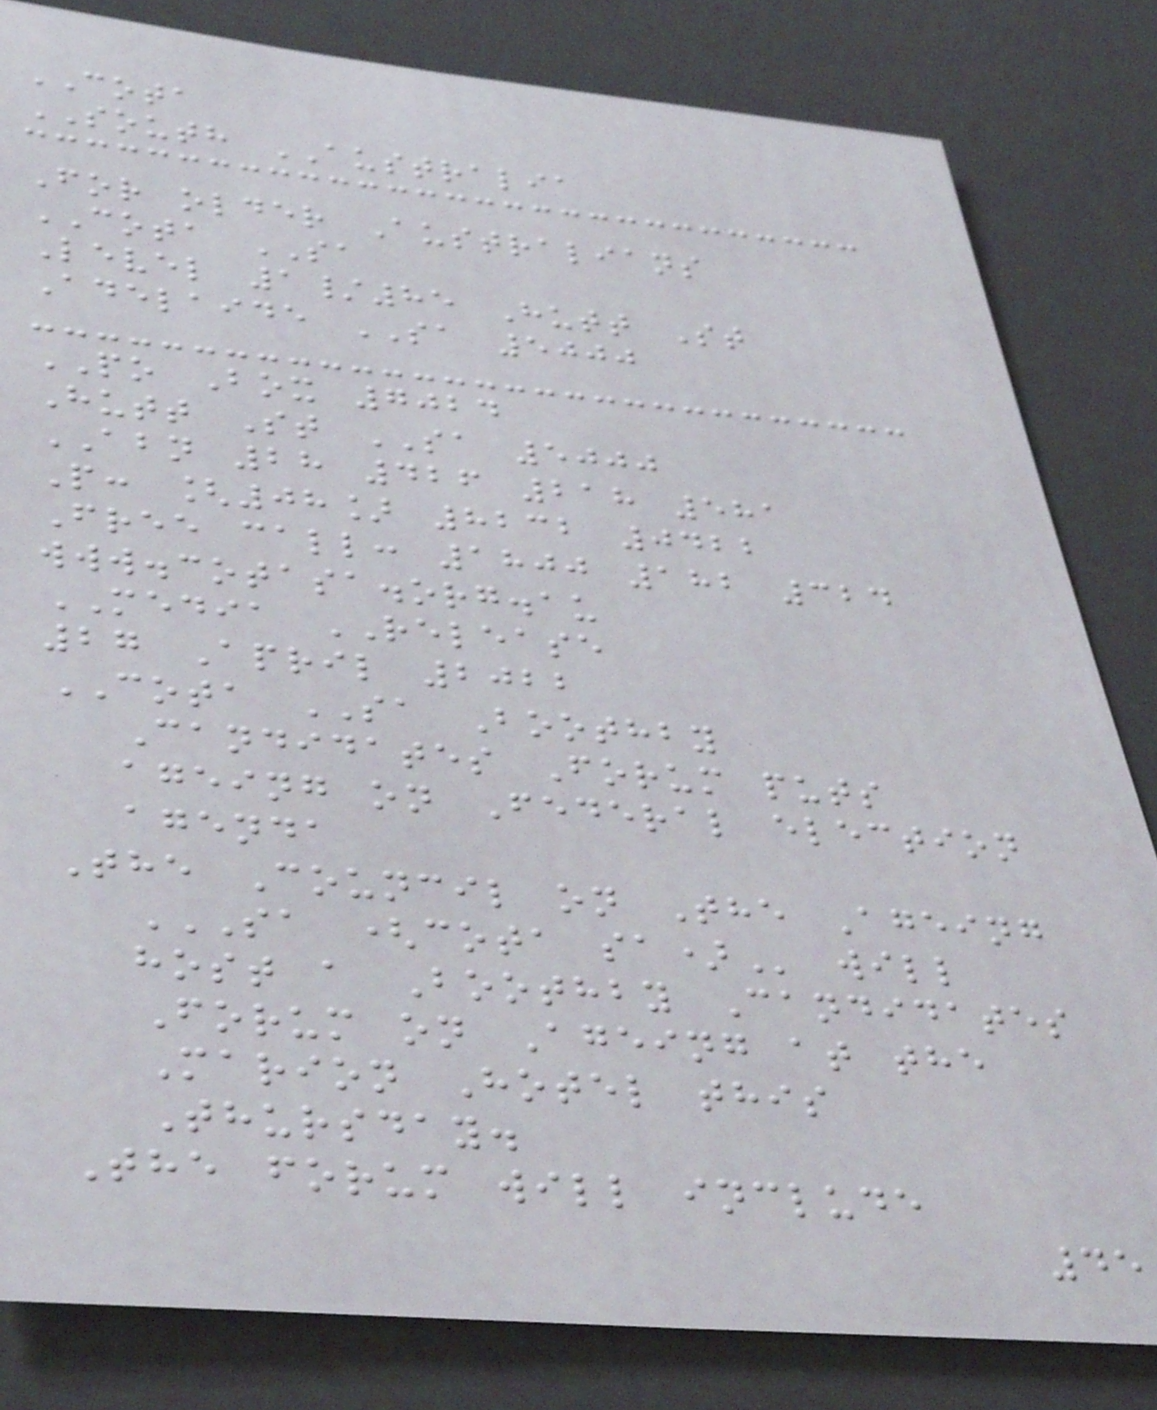COTA
SOUTH AUSTRALIA
For older Australians
COTA SA
Level 1/85 Hutt St
Adelaide SA 5000
PO Box 7024
Hutt St SA 5000
ABN 28 426 218 581
P: [08] 8232 0422
Free call: 1800 182 324
www.cotasa.org.au
MEDIA RELEASE
27 April 2022
COTA SA Boothby
Candidates Forum puts
ageing on Federal election
agenda
The Council on The Ageing
SA (COTA SA) will
host a Boothby Candidates
Forum on Ageing at the
Marion Hotel this
Thursday.
The forum will include
45
